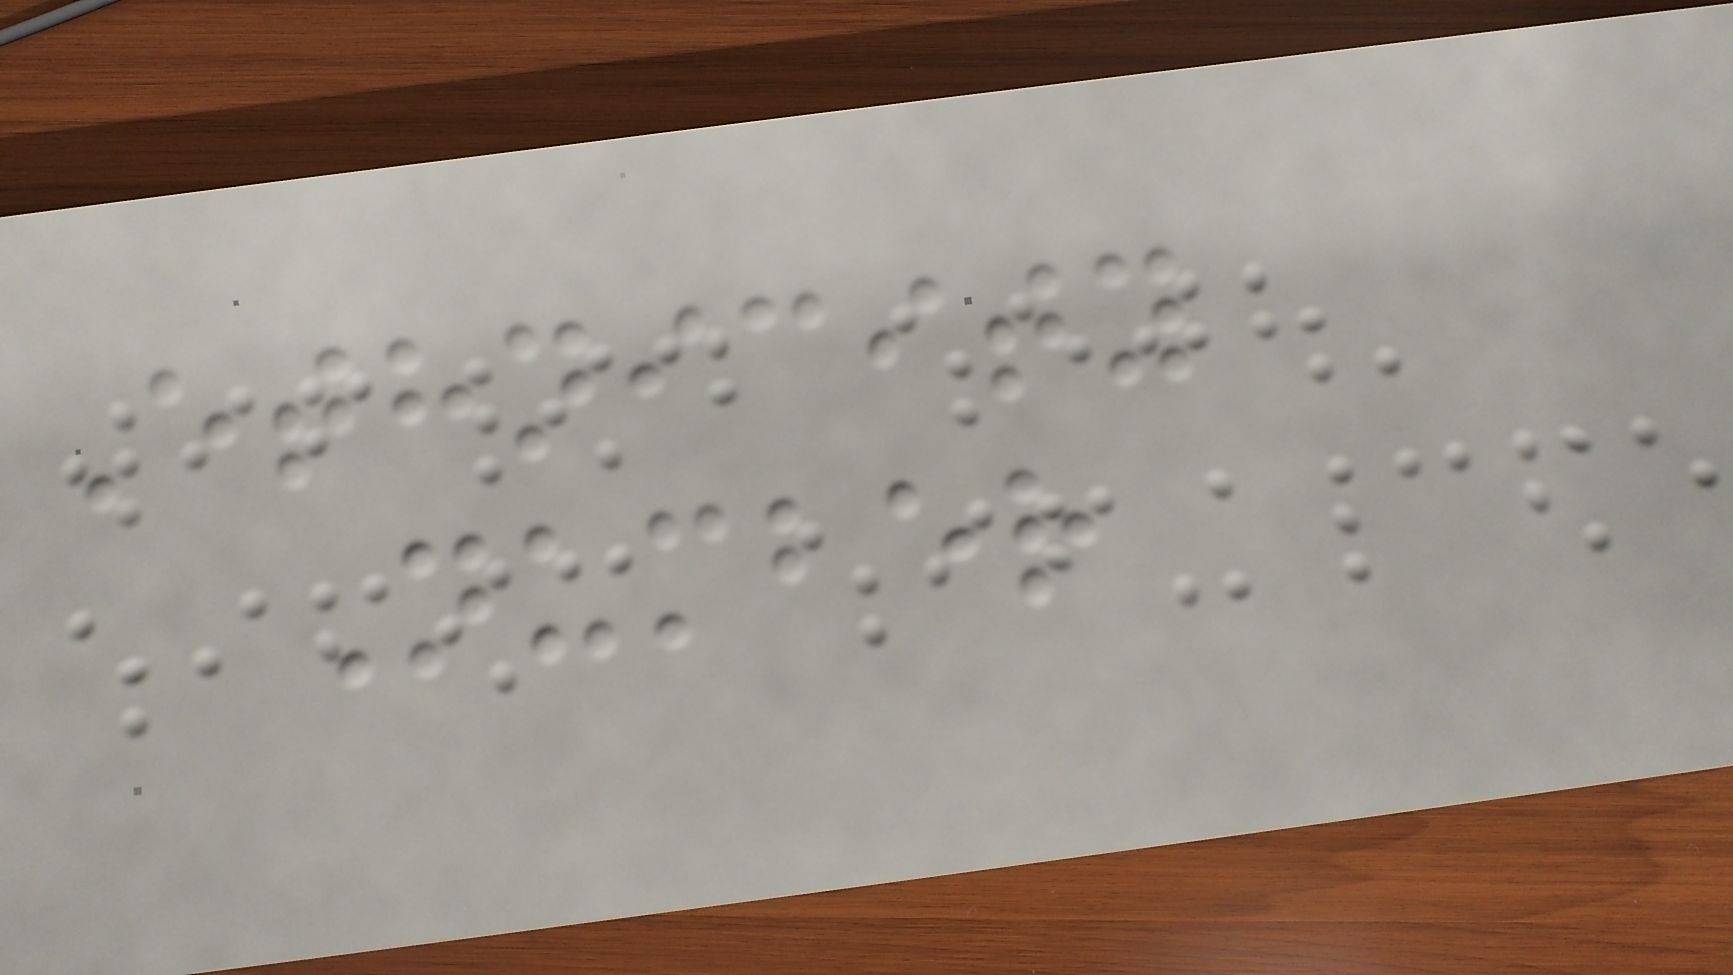Ethnicity
Number
